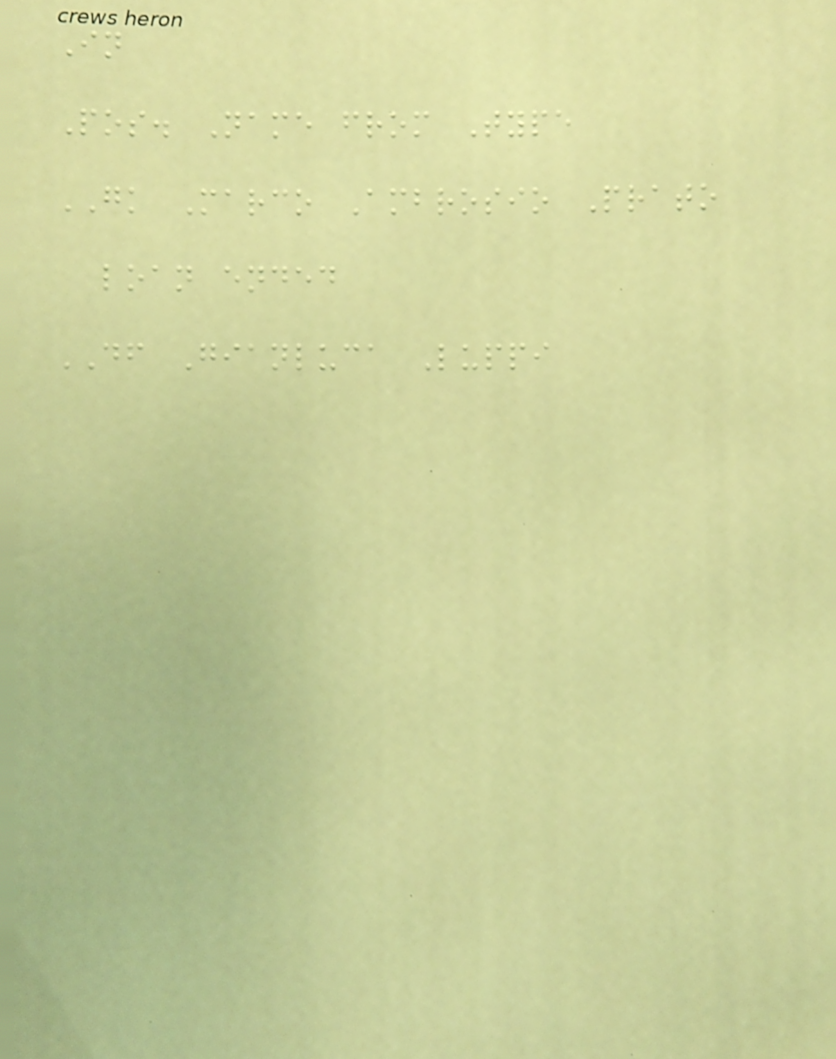In
Pos. Name from Type
GK Marco Ambrosio Prato
loan ended
DF Gianluca Luppi
